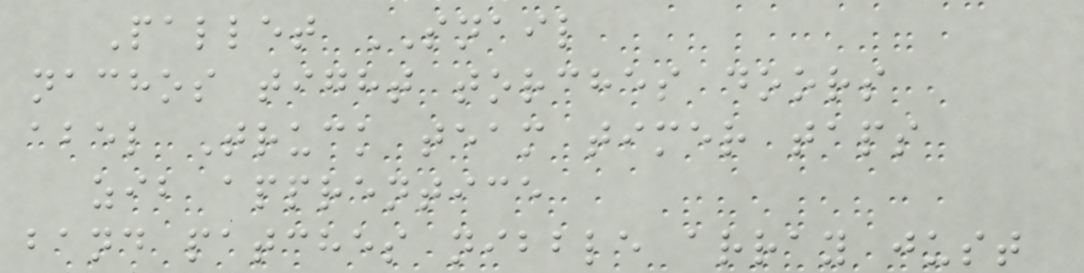Pallet SNAIL
nachos tight torches doors
abel Truck team timer taps
zib apprentice
band patches nibble array just
